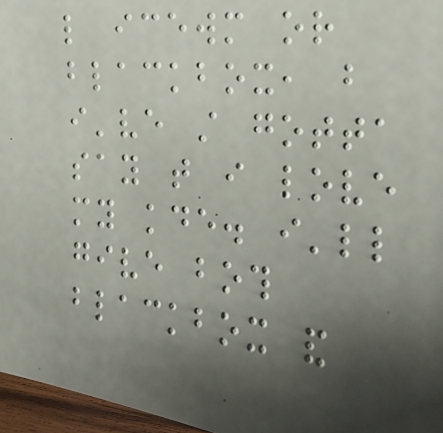like icewm or
blackbox, but
i've still gotta
say that i love
my kde. i'll
give both
blackbox and
